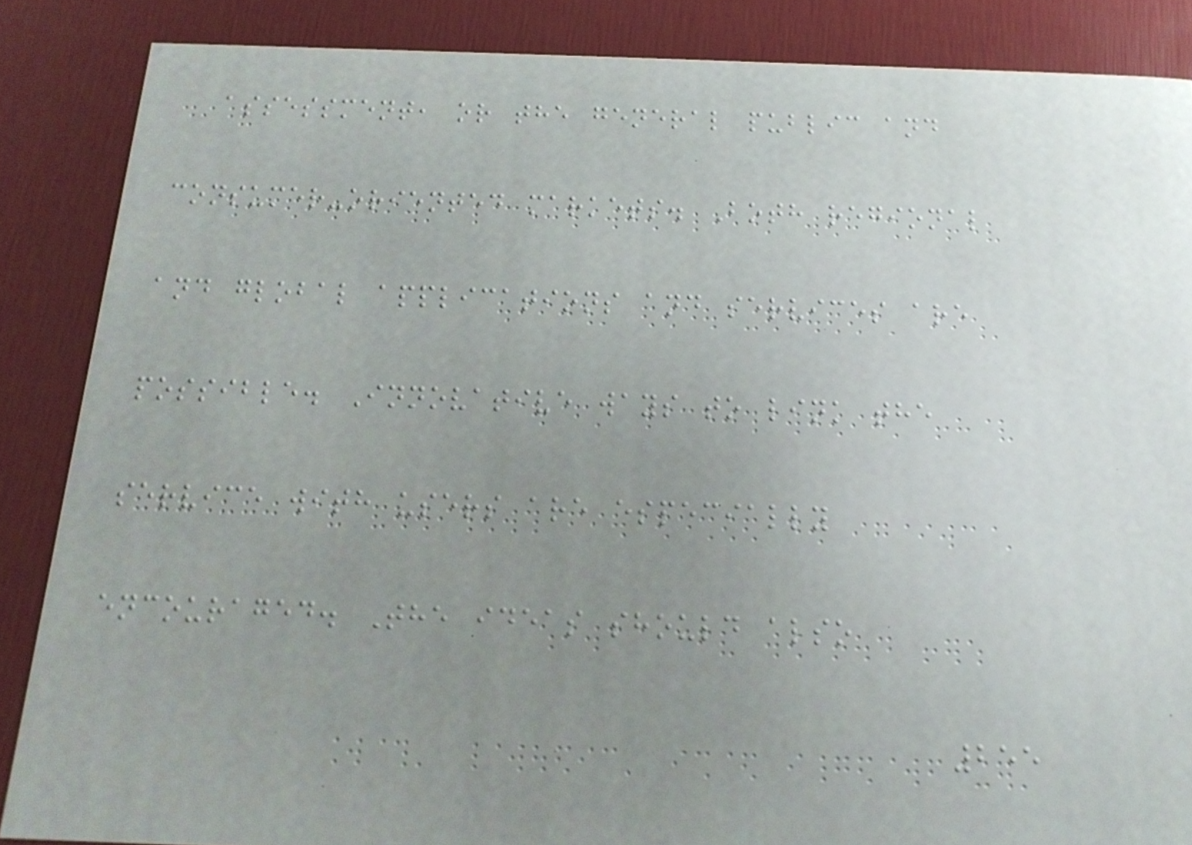assessment, or the general public and
consumer-oriented markets. Both regional
and global applications and services are
possible. Innovative ways to link the
service with users are especially
encouraged. The ideas should also
255
